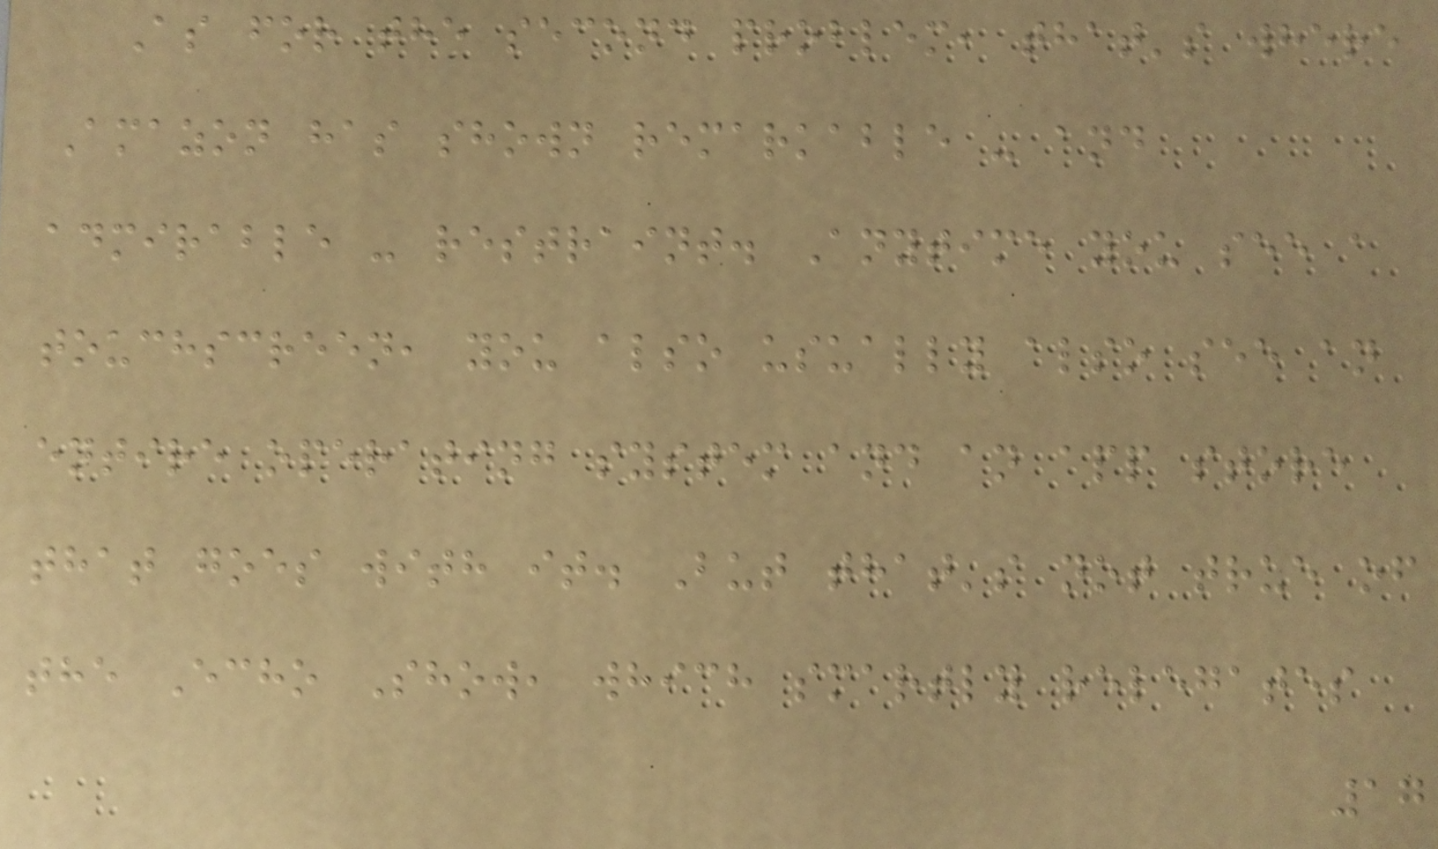As for the second problem, that's where
Amazon has shown remarkable - and
admirable - restraint. Anytime you see a
touchscreen, you also usually also see an
entire operating system and an app store
that goes with it. But that's not true of
the Echo Show, which smartly relegates
17
